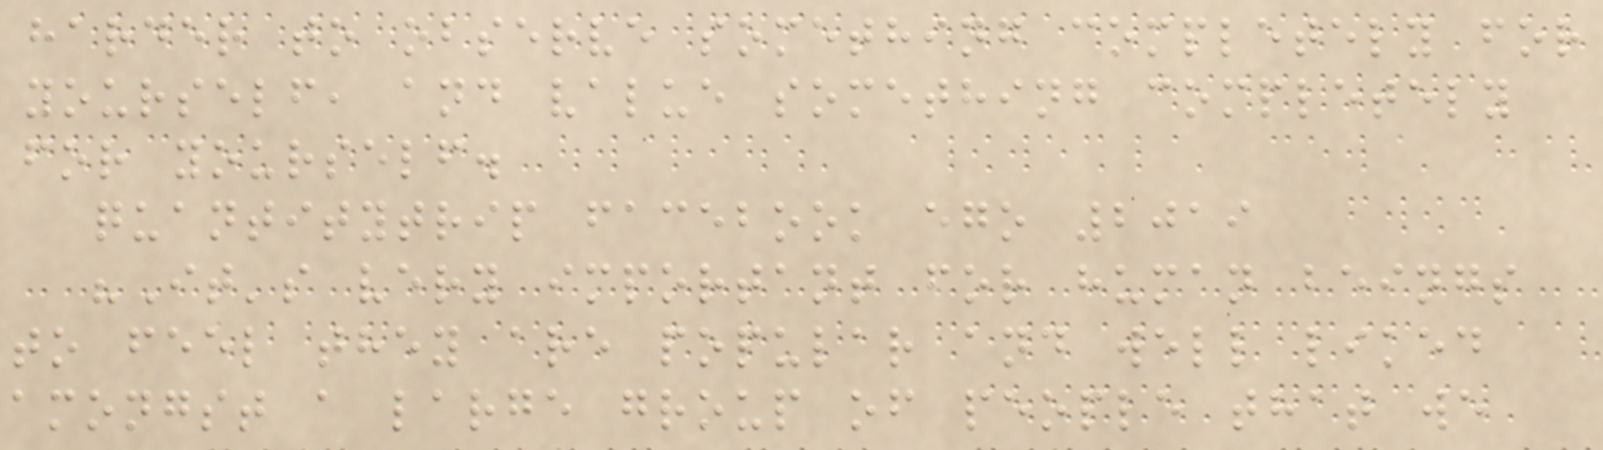harder to observe something completely for
yourself, and value something completely
for yourself.
quantitytrip facebook ego 2019
"It's very important for human beings
to feel they are popular and well liked
amongst a large group of people that we
